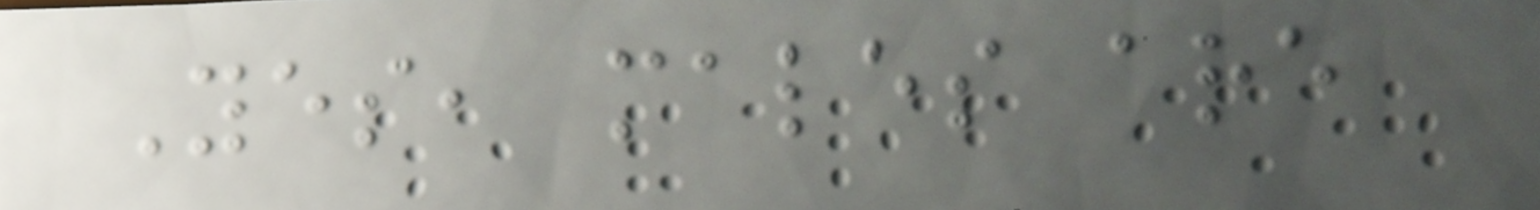Yes, males are
